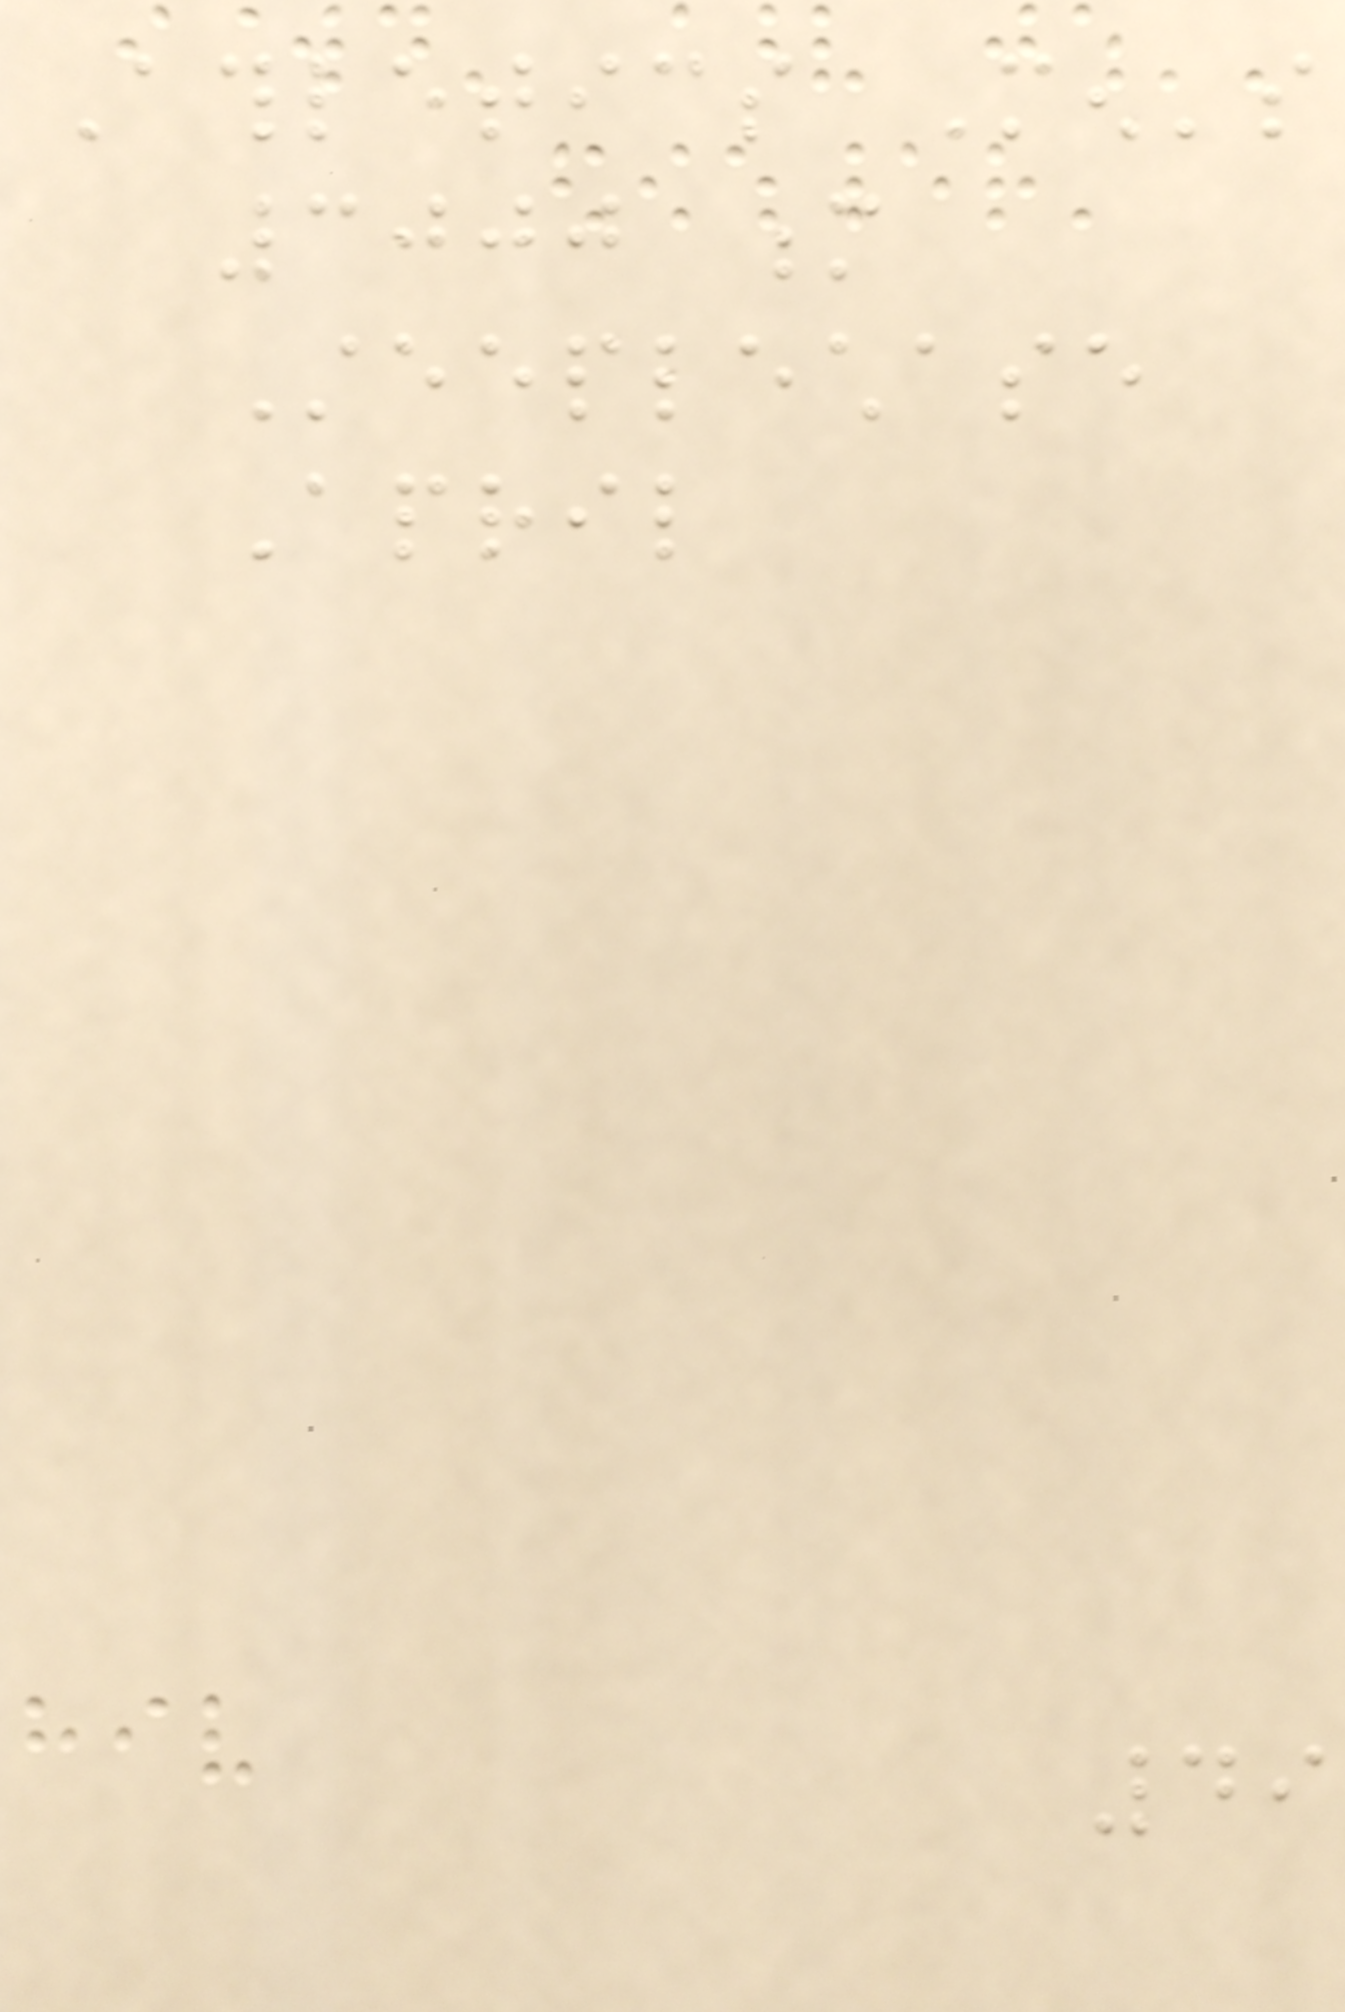Athletics Men's
3000 m
Steeplechase
April
49
